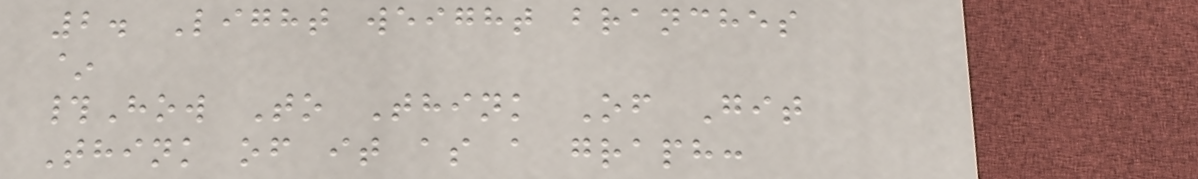2. Light weight branches
~
#How To Think Of Git
Think of it as a graph:
